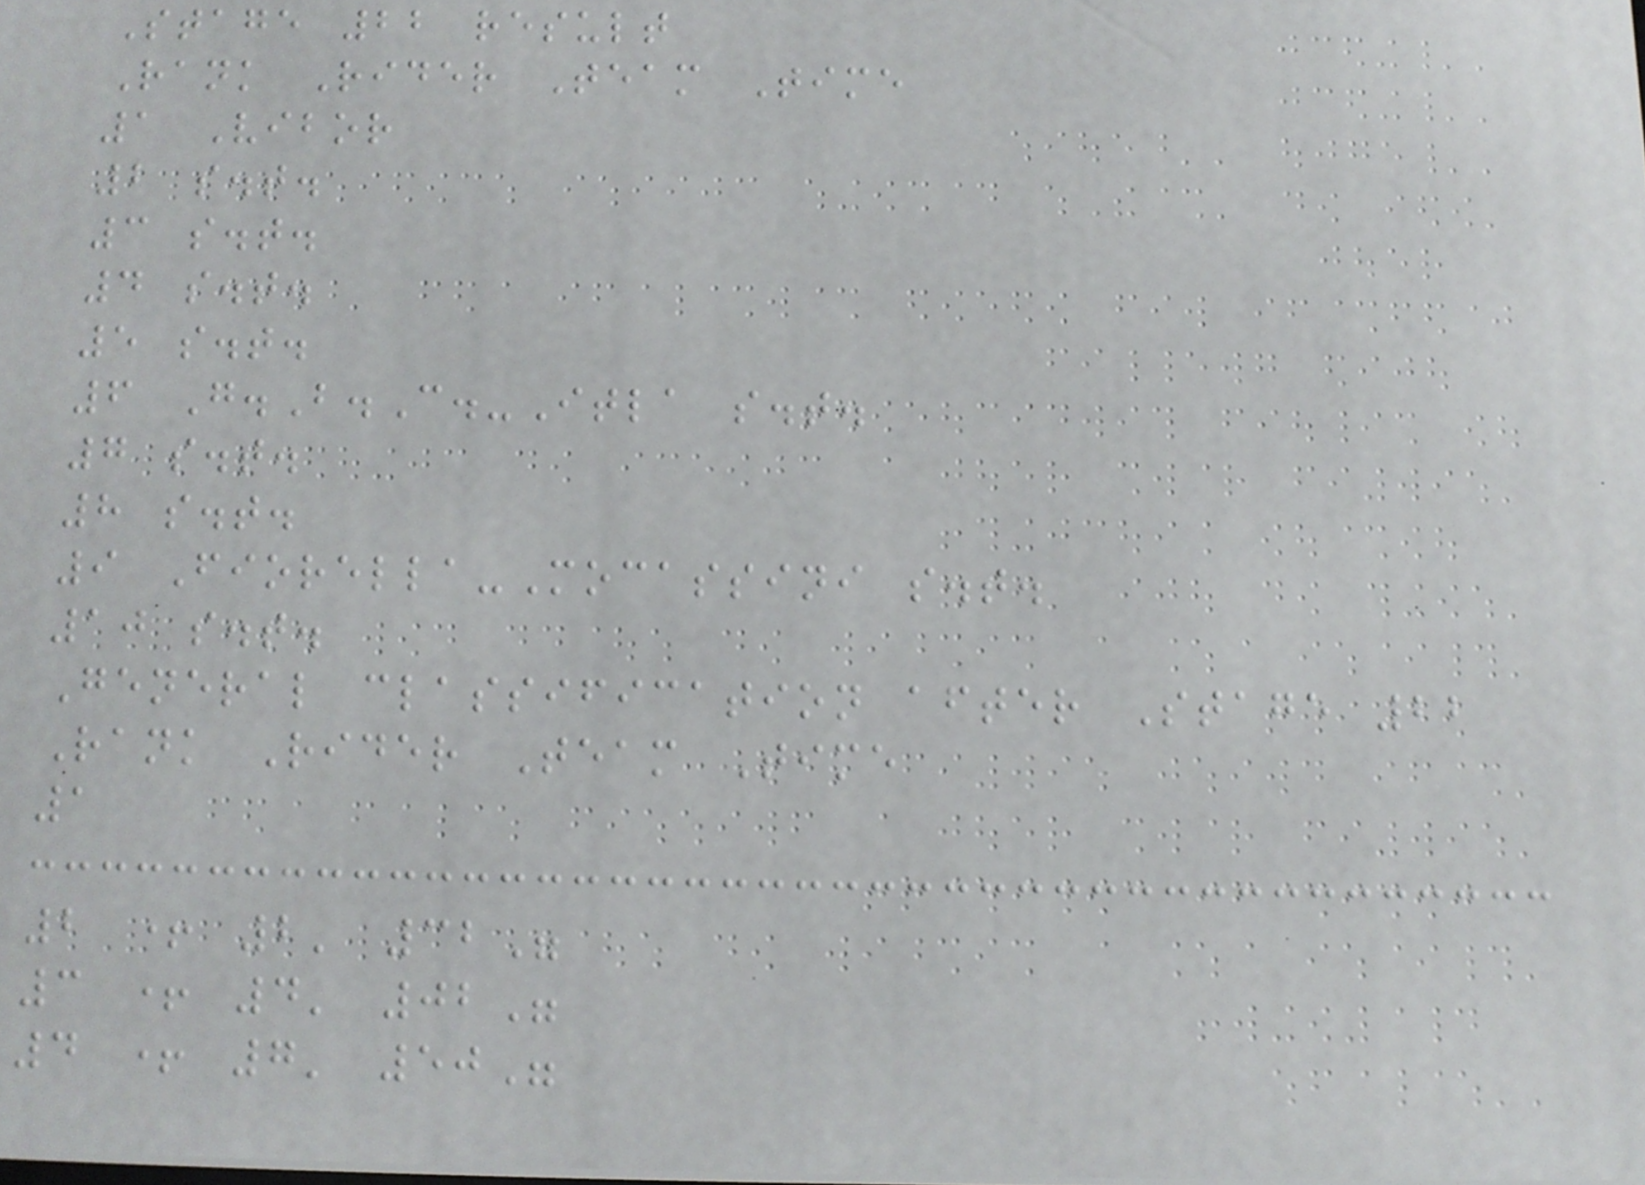Stage 22 result
Rank Rider Team Time
1 Vibor
2 s.t.
3 s.t.
4 s.t.
5 s.t.
6 G.B.C.-Itla s.t.
7 s.t.
8 s.t.
9 Fiorella-Mocassini s.t.
10 s.t.
General classification after Stage 22
Rank Rider Team Time
1
2 + 2' 32"
3 + 4' 02"
4 + 7' 50"
